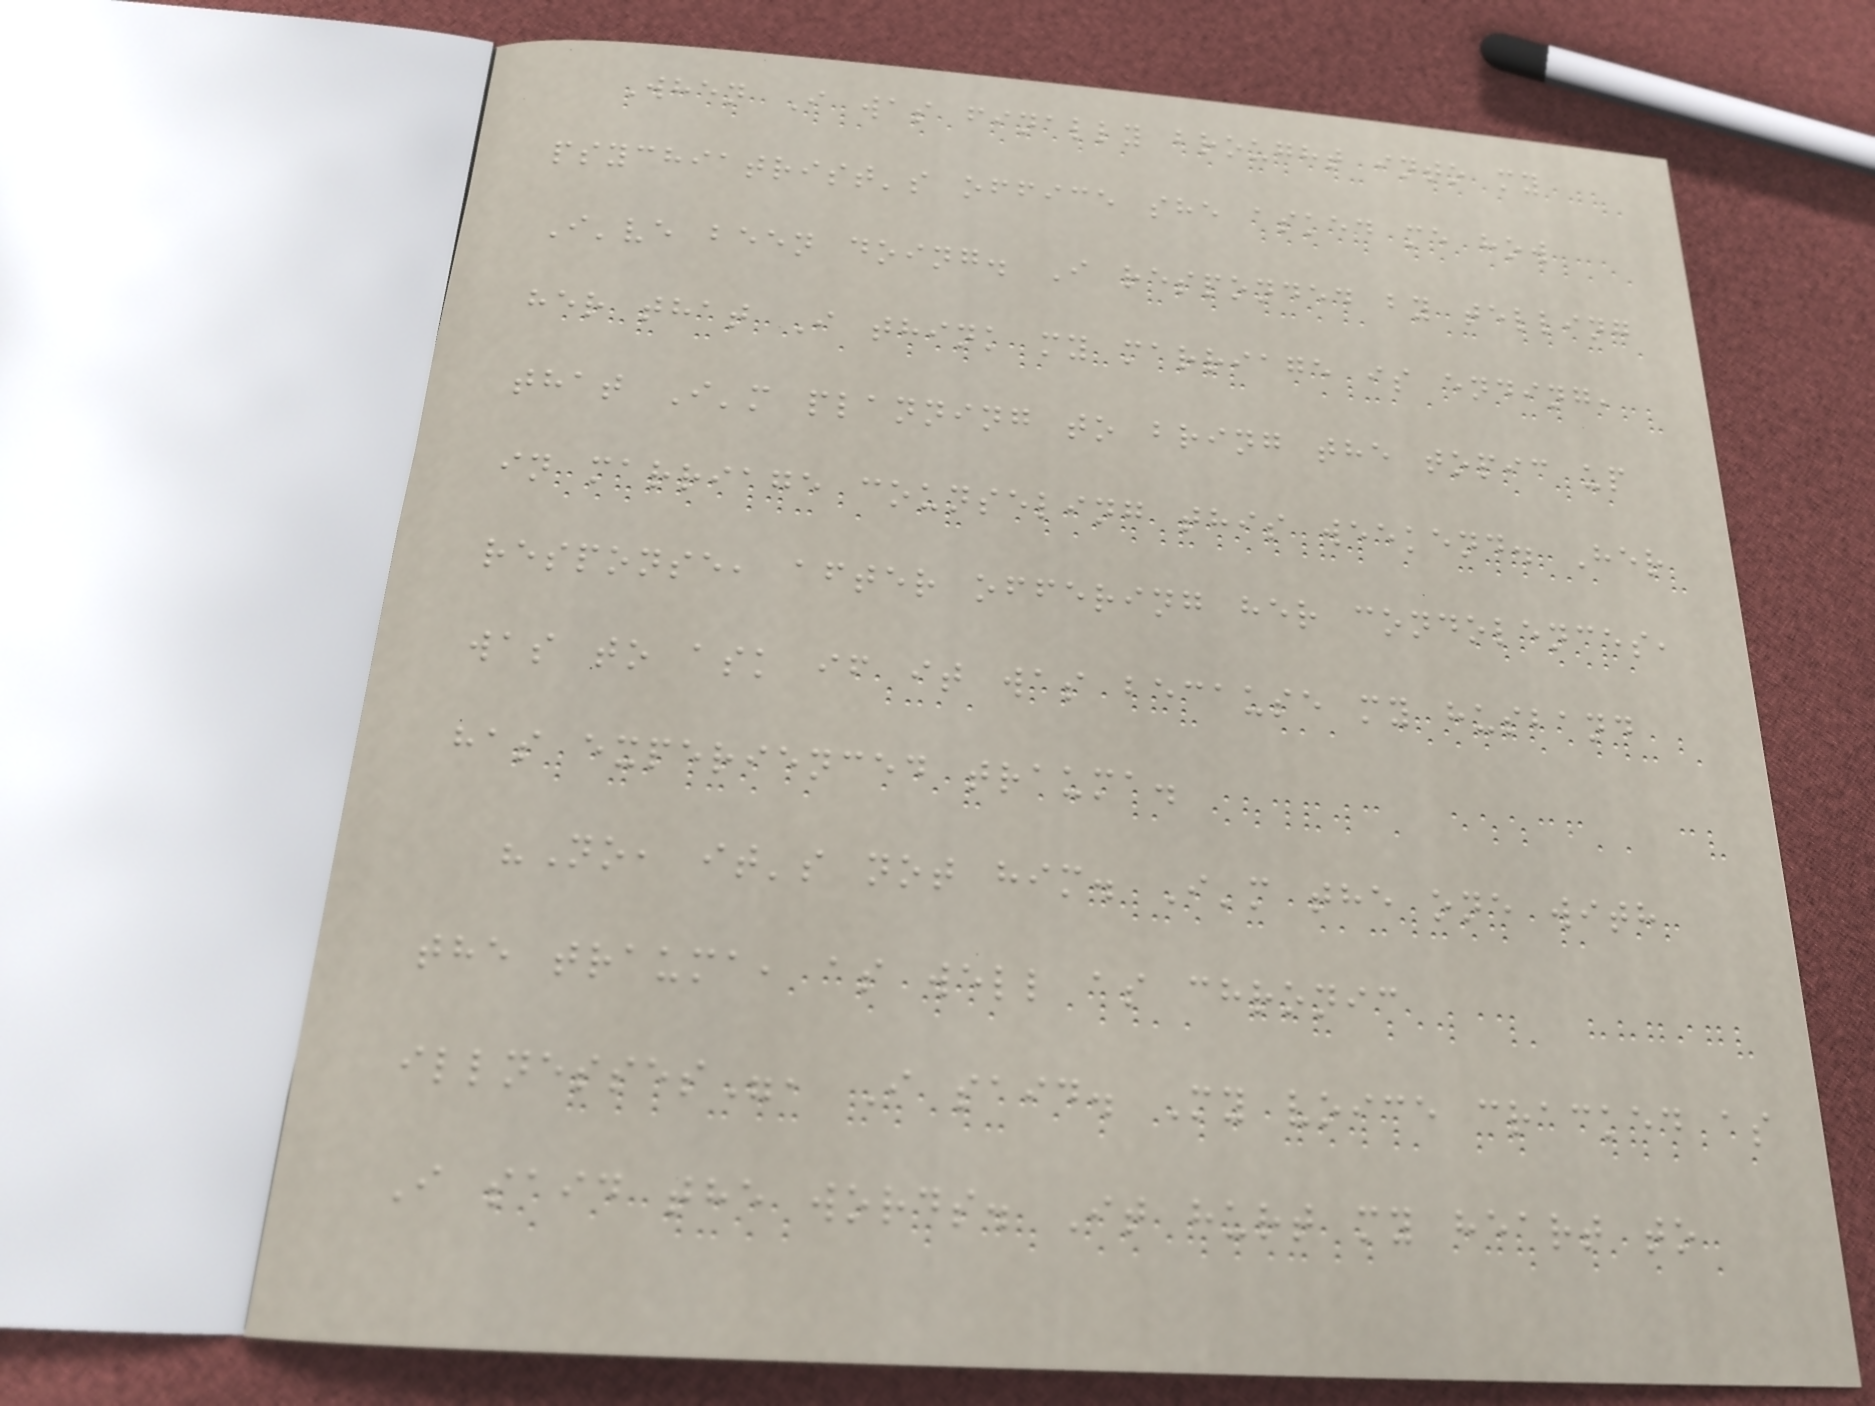When I was finally brought into my
psychiatrist's office she asked me how
I've been doing. I responded by telling
her that I think my marriage is ending,
that I'm planning to bring the topic up
in marriage counseling this weekend. Her
response, after offering her condolences,
was to ask if it was because my husband
has experienced trauma.
"No, it's not him. I'm the one with
the trauma, as well as chronic
illnesses", I said. My voice cracked as
I said the words. It hurt my heart to
